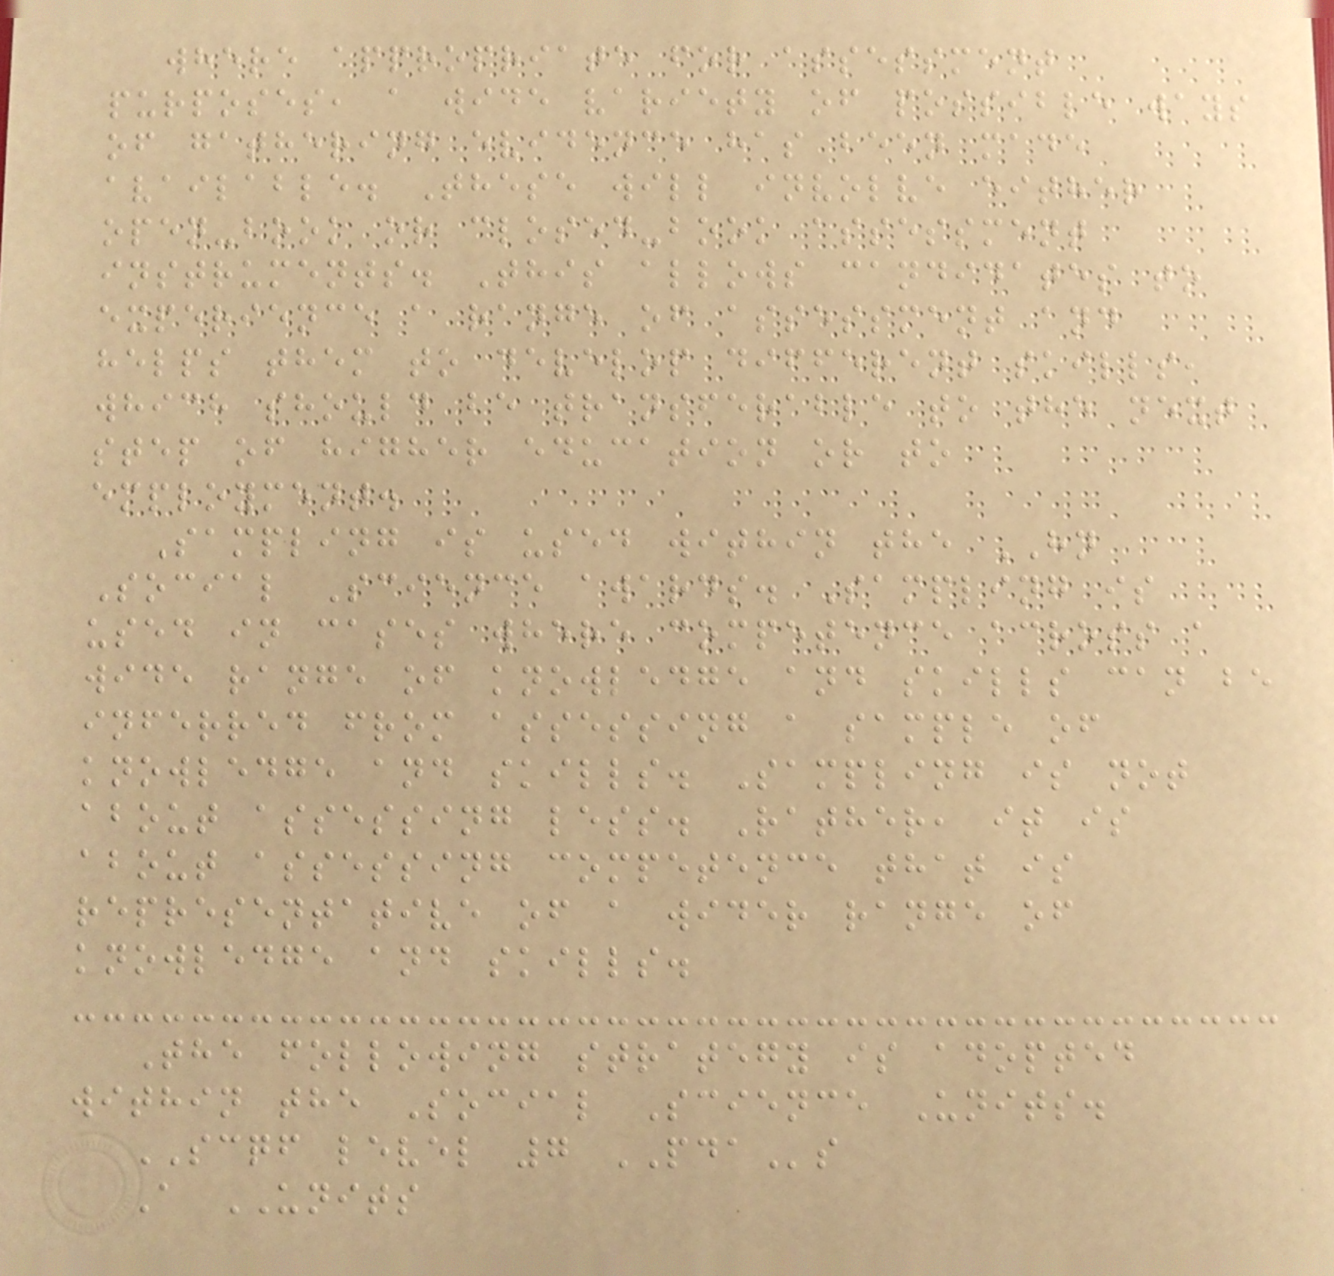where appropriate for assessment
purposes, a wide variety of possible ways
of gathering evidence has been made
available. These will involve either
open-book or closed-book assessment
instruments. This allows candidates to
experience a range of assessment and
helps them to develop different skills,
which should be transferable to the next
step of higher education or to
employment.
Sampling is used within the HN
Social Science awards. Sampling is
used in cases where competence across a
wide range of knowledge and skills can be
inferred from assessing a sample of
knowledge and skills. Sampling is not
about assessing less. Rather, it is
about assessing competence that is
representative of a wider range of
knowledge and skills.
The following strategy is adopted
within the Social Science Units.
SCQF level 7 PDAs
A UNITS
